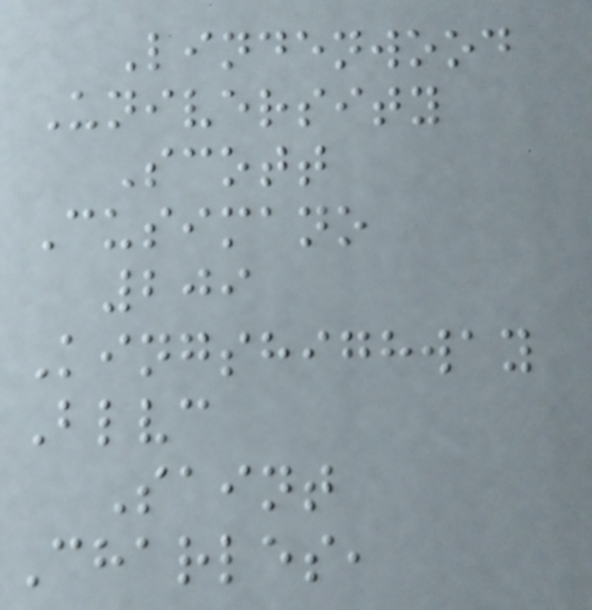Lindenwood
University
Scott
Cusimano
209
Kingshighway
Blvc
Saint
Charles,
